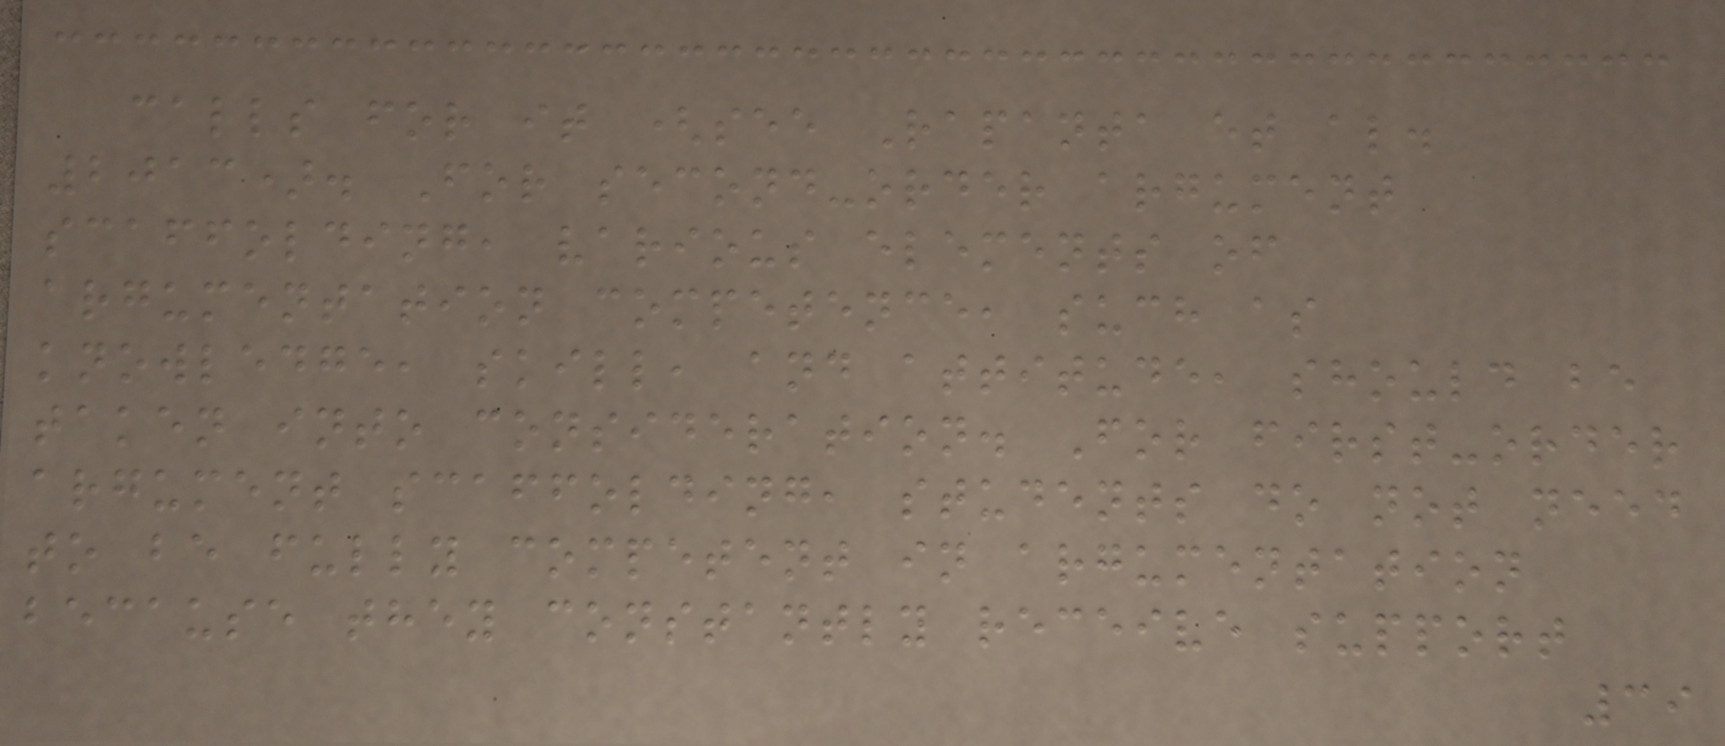calls for it (see Rapanta et al.
2013). For second-order argument
scaffolding, various elements of
argumentation competence, such as
knowledge, skill, and attitude, should be
taken into consideration. For first-order
argument scaffolding, students do not need
to be fully competent in argumentation
because they constantly receive support
39
